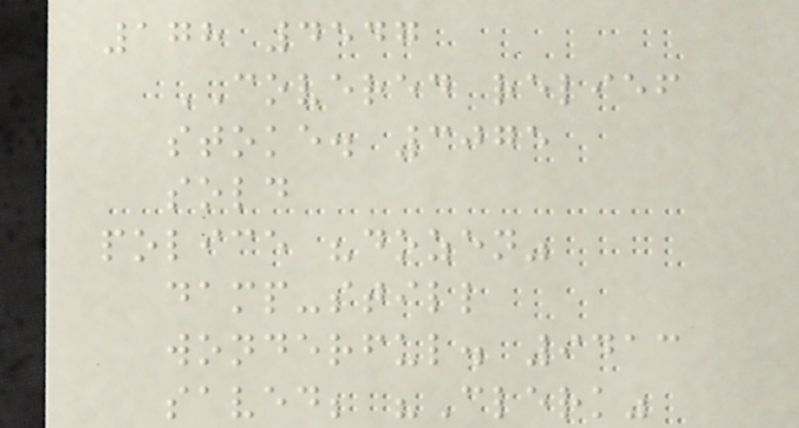178 4547
COVERED relief
stoke. 3075
sold
police "dozen"
damp-still
wonderful. 9413
saved; "Clerk"
